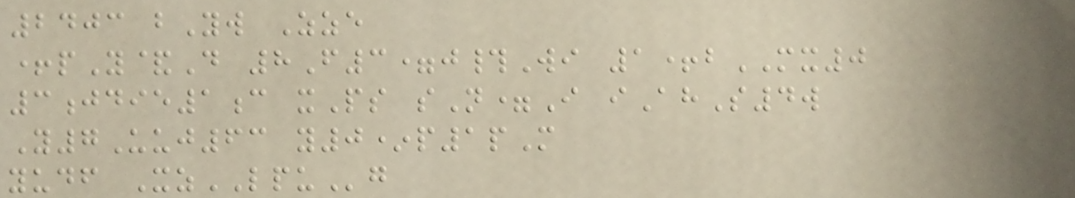2403 bYw Zze
+pY&D 8F3=j#Wi 1+bMX0
3jdie1c xPs sN=I iAhS4w
Y7Uuj63 y0*p1pM
yudf XzLPUg
